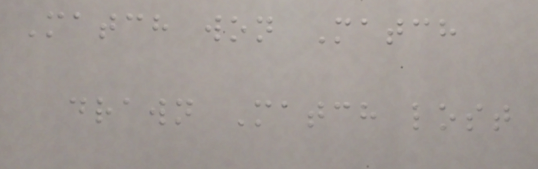Match won Match
drawn Match lost
